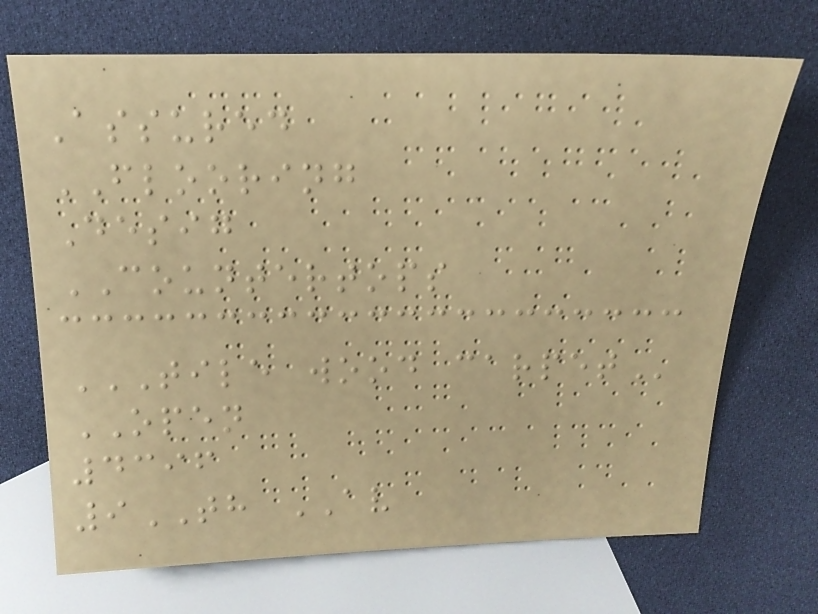Assured
FLOORING
Desig
COUNTERTOPS
TILE WOOD CARPET
OPEN
4396
9TH AV
